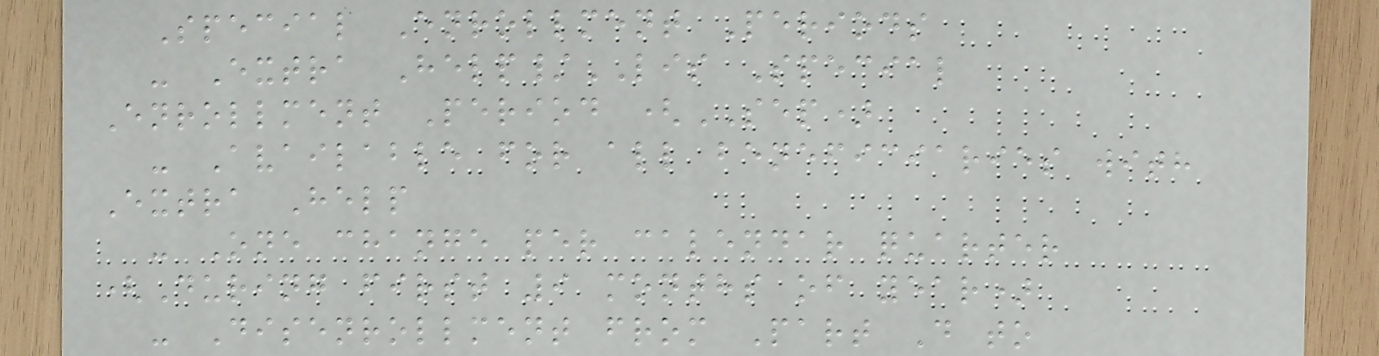Special Enrollment Periods
- Extra Help/LIS Special
Enrollment Period (SEP)
- Available for all beneficiaries with
Extra Help
- One change per calendar quarter
(During first 9 months of year)
- Disenrollment from Part D to
